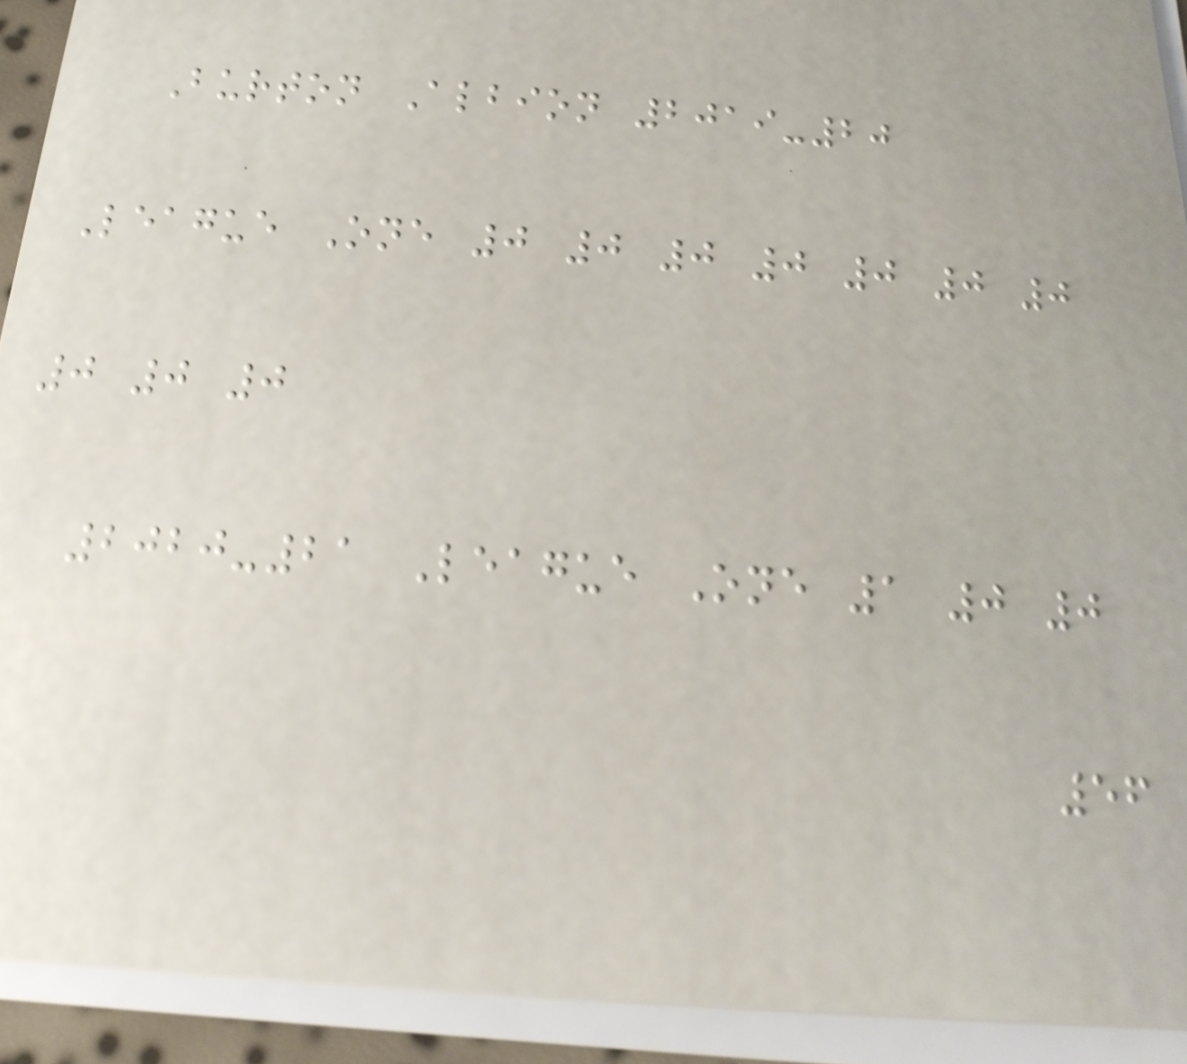Burton Albion 2019-20
League One 0 0 0 0 0 0 0
0 0 0
2020-21 League One 1 0 0
56
